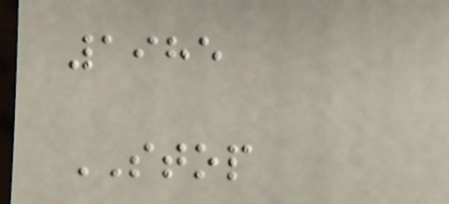1985
STOP
